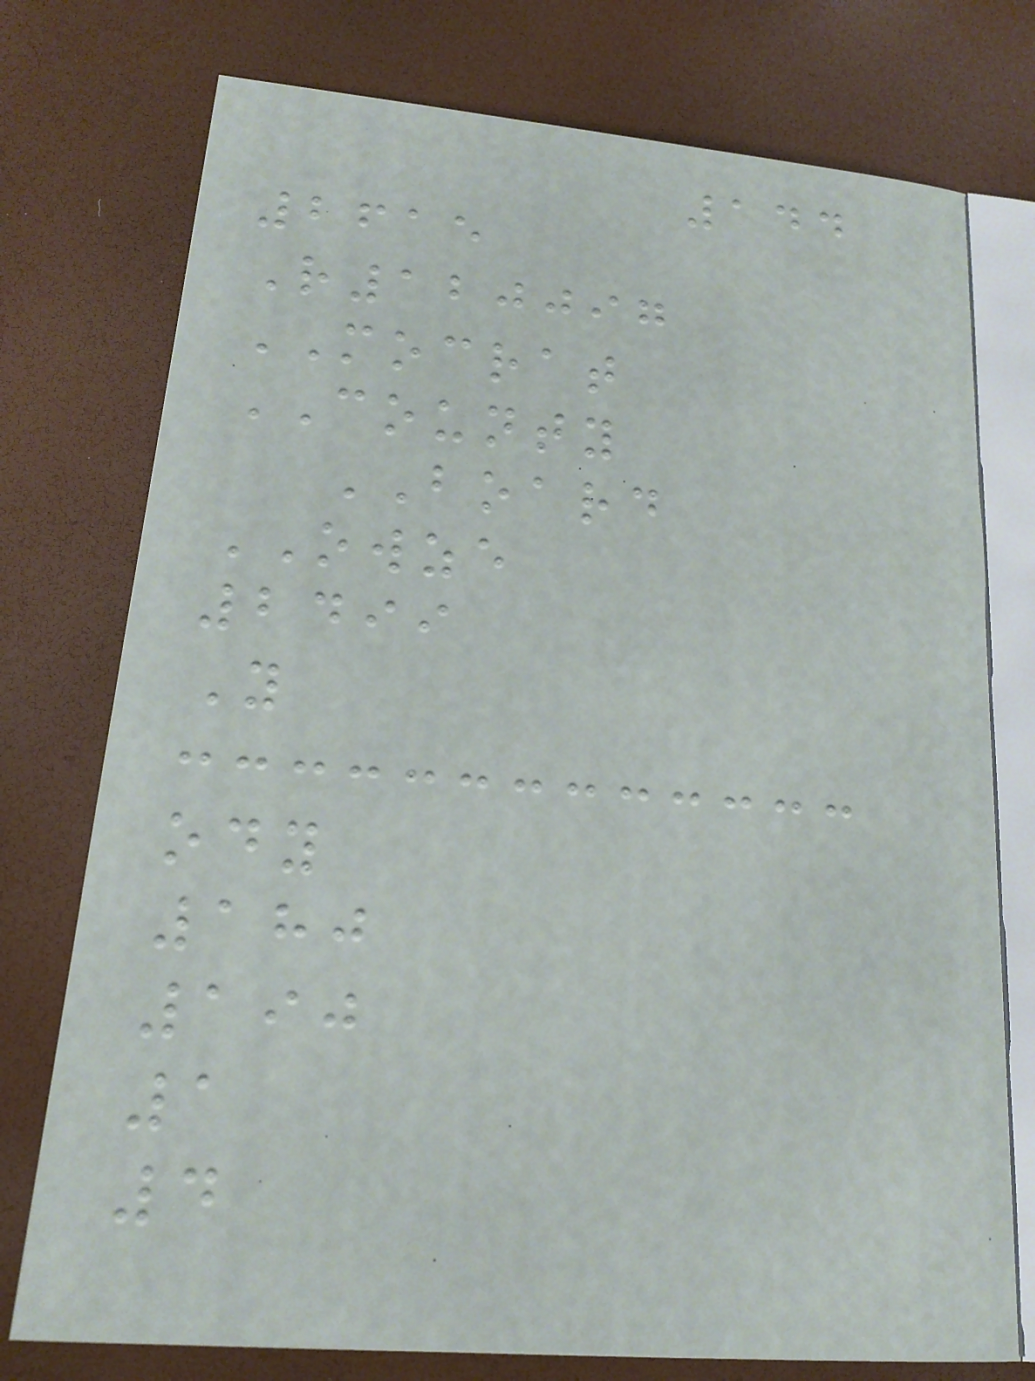144
2615
R120097
MOCRAT
COUNTY
BOARD
OWZE
2499
Y
ody
180
190
1
4
